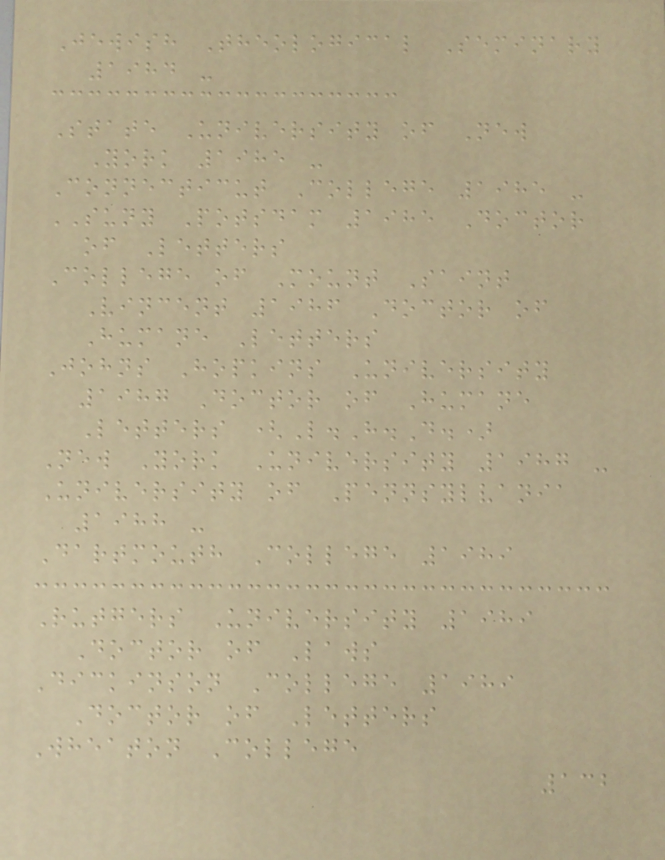Jewish Theological Seminary
1984 -
State University of New
York 1985 -
Connecticut College 1985 -
SUNY Potsdam 1985 Doctor
of Letters
College of Mount Saint
Vincent 1986 Doctor of
Humane Letters
Johns Hopkins University
1987 Doctor of Humane
Letters (L.H.D.)
New York University 1987 -
University of Pennsylvania
1988 -
Dartmouth College 1989
Rutgers University 1989
Doctor of Laws
Dickinson College 1989
Doctor of Letters
Wheaton College
132
